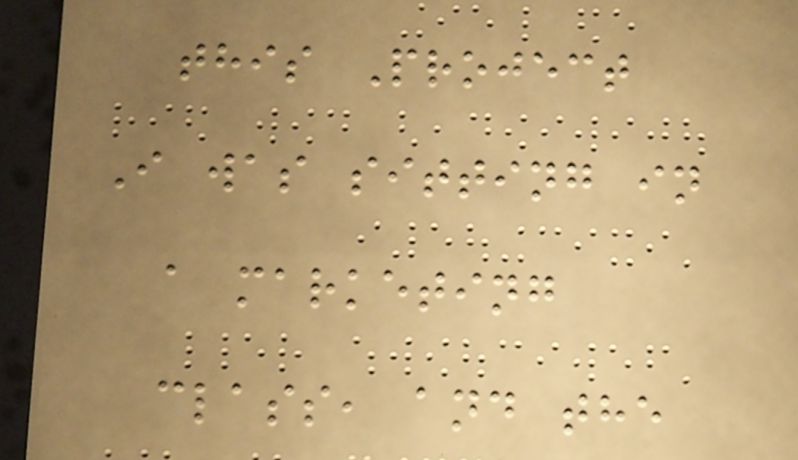this Project
I was sitting in
a marketing
class, and the
